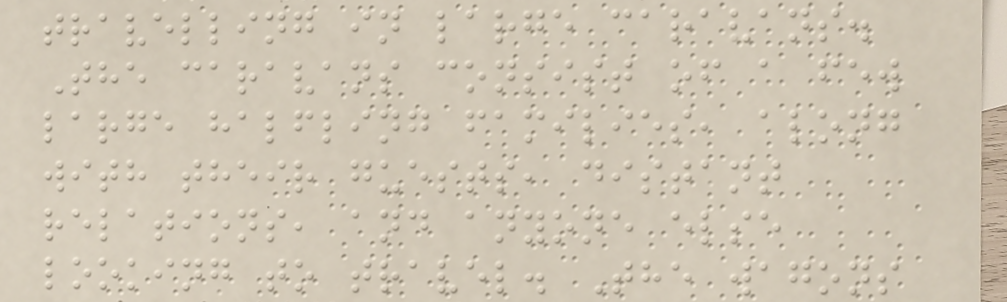travelling in large caravans.
The caravans consist of a few
large halfling families, along
with their guests, distant
relations, and anyone else
looking to travel. The wagons
